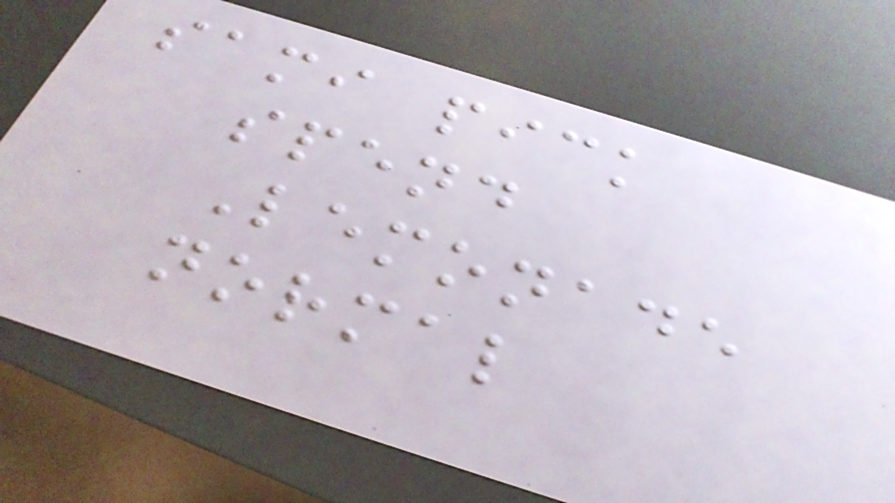sami pick
spend
Lemonade
normal
